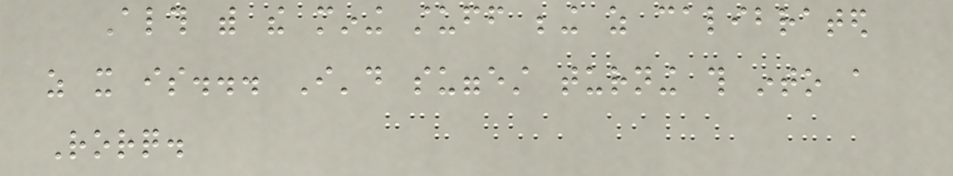Although with the mining stuff being as calibrated
as it is... I'd suggest turning this into a
Rorq.
